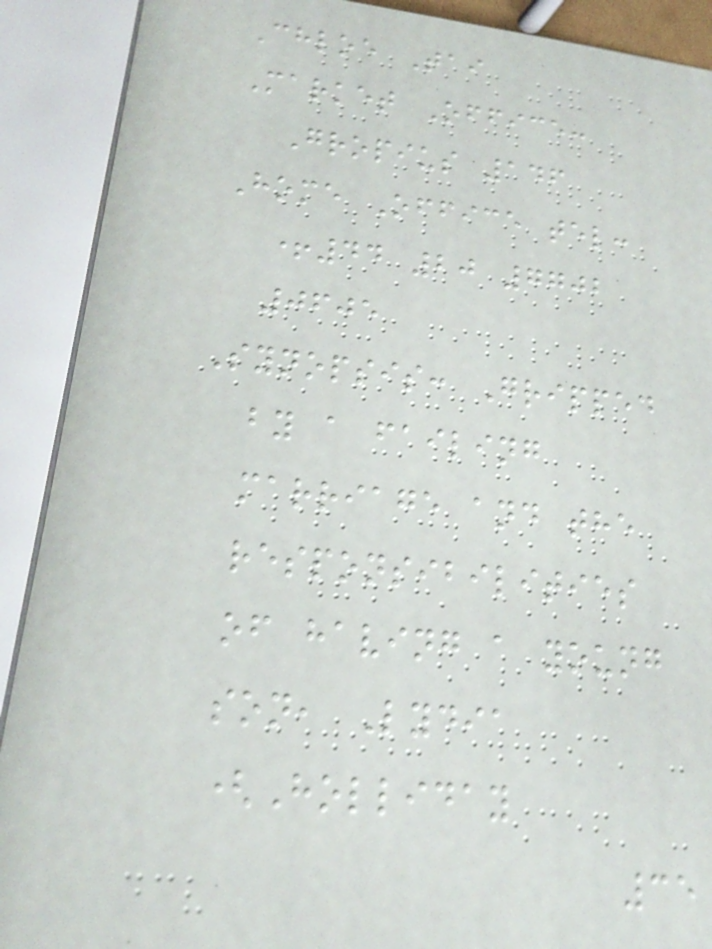Chloe Tai
Market Office:
Gropius 146
Home Office tel:
+44 20 7702
0605
Synopsis: Gripped
by a failing
marriage and the
responsibilities
of having a young
son, Lydia
(Holliday
35
